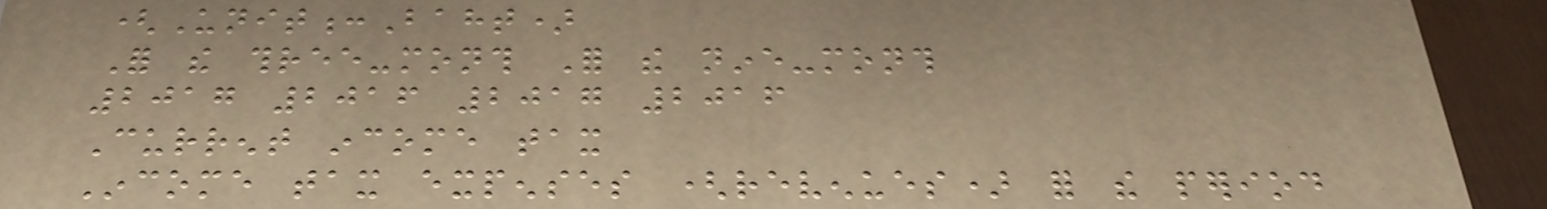(Unit:Baht)
For the three-month For the nine-month
2017 2016 2017 2016
Current income tax
Income tax expenses (revenues) for the period
